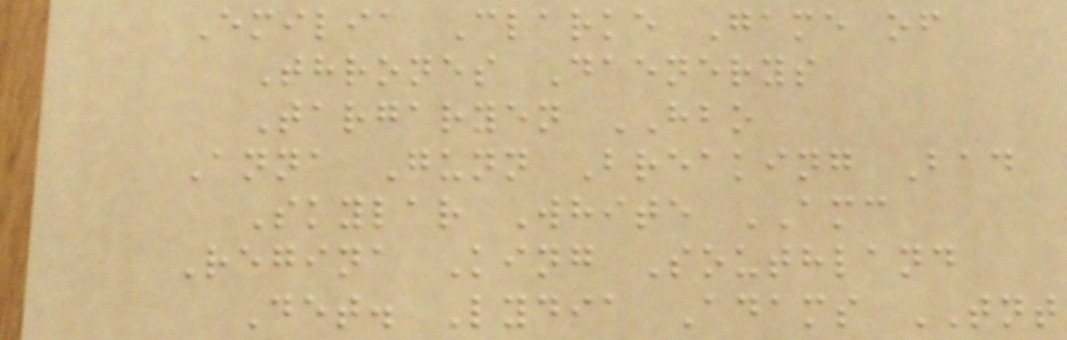Emilia Clarke Game of
Thrones Daenerys
Targaryen HBO
Anna Gunn Breaking Bad
Skylar White AMC
Regina King Southland
Det. Lydia Adams TNT
